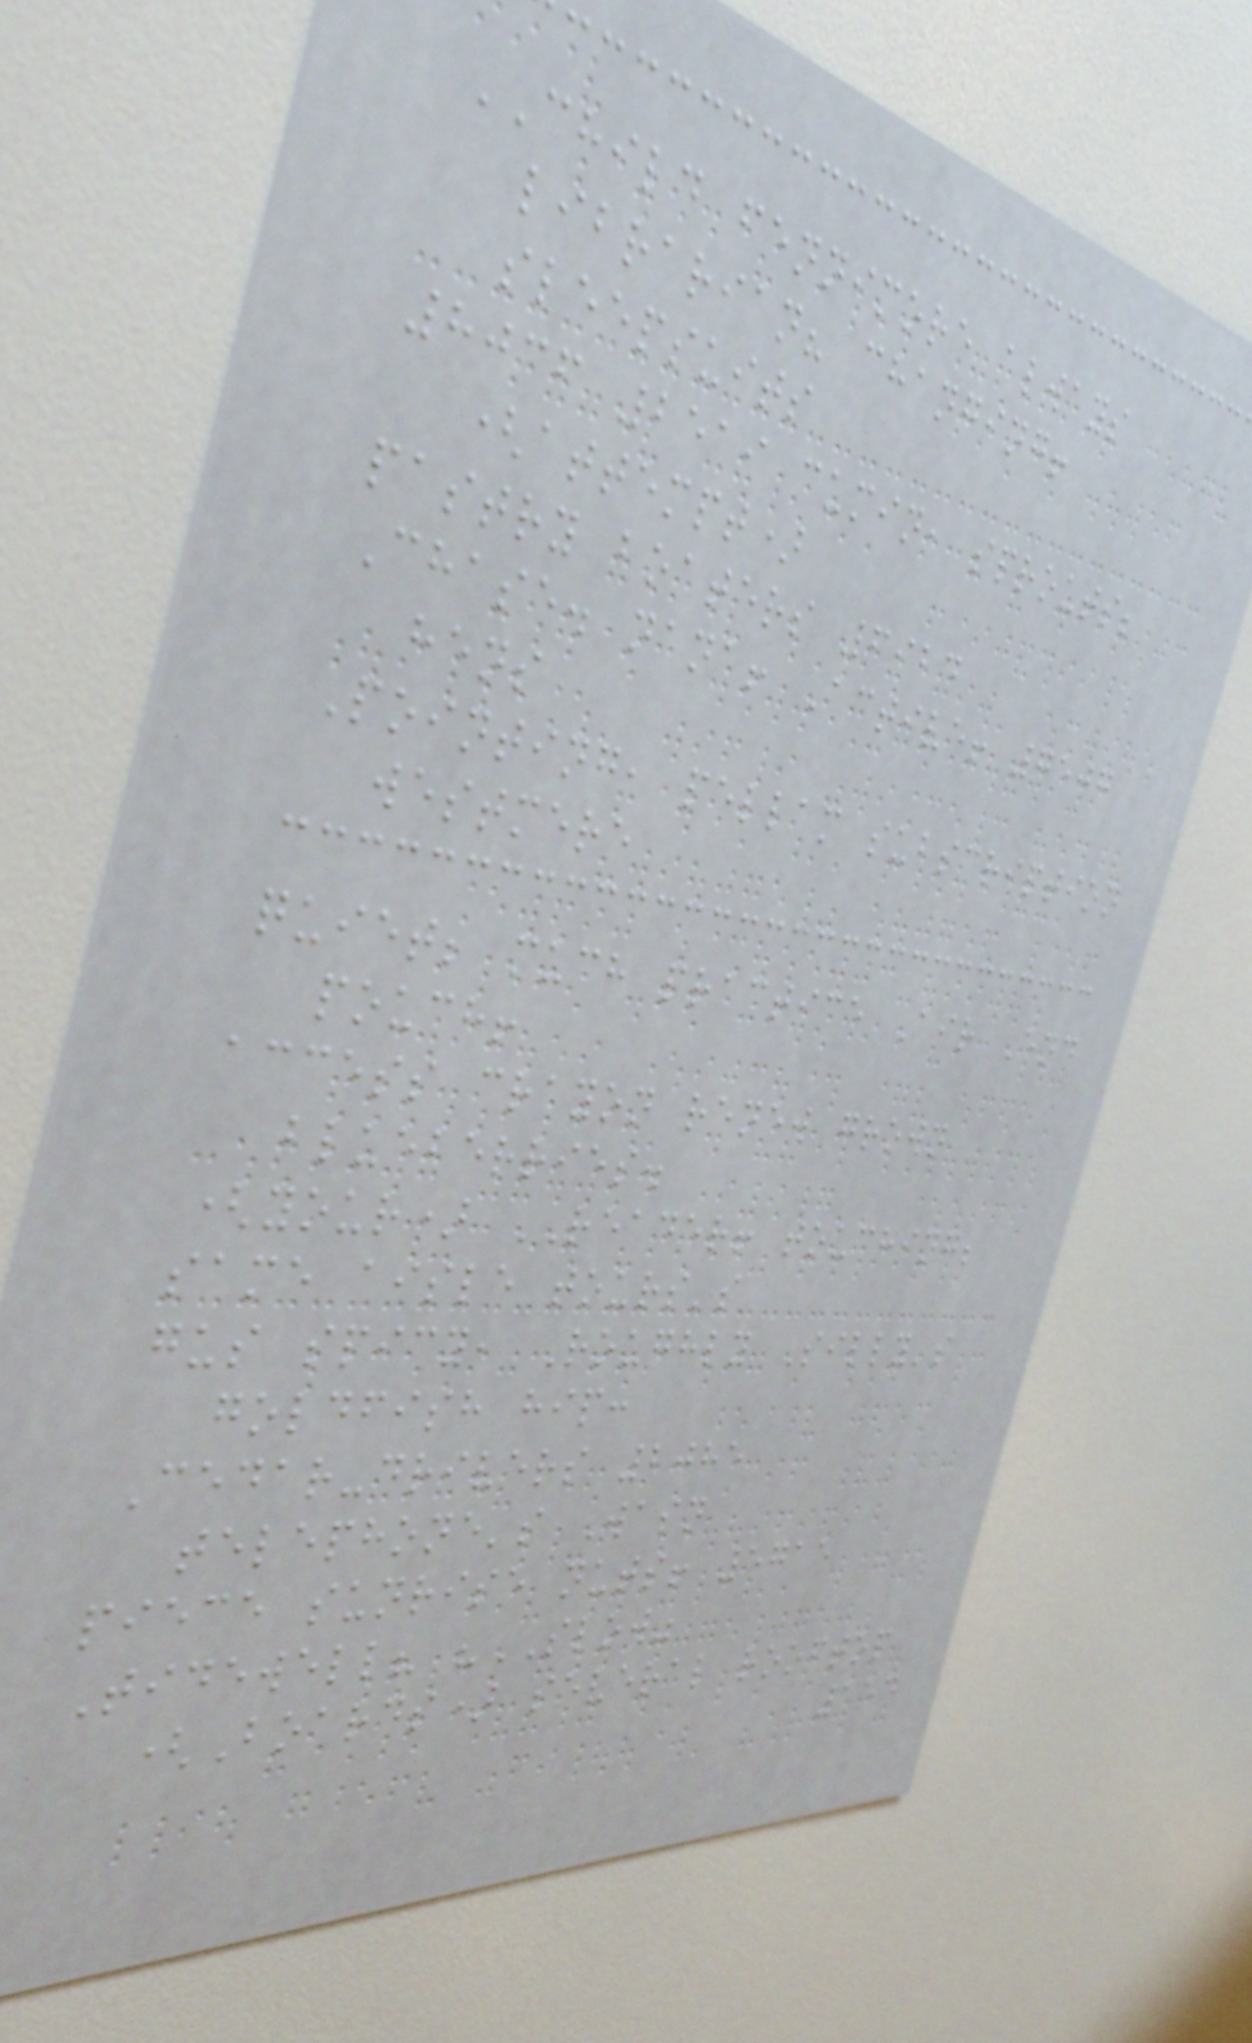CHILD fennimore always
librarian? changing!
sleepsuits
8036 2519 cumin, sprouts;
(attempt)
pastry boaters 6924
Chase. nana! Active! 7507
hens
Pointing, pellam subscription
westmere
quiet; much practice Air End
pouch!
access crayon renew grown
blueberries.
(your) READER! touching;
same aisle tours's
gus spicy, Roughly Silly's
goldfish hip:
Cedar-drivers 2085
telephone's Wasn
piece sunrise nuts! 5715
Tidewell? "SLOW"
(Boards) several rooftop
154
